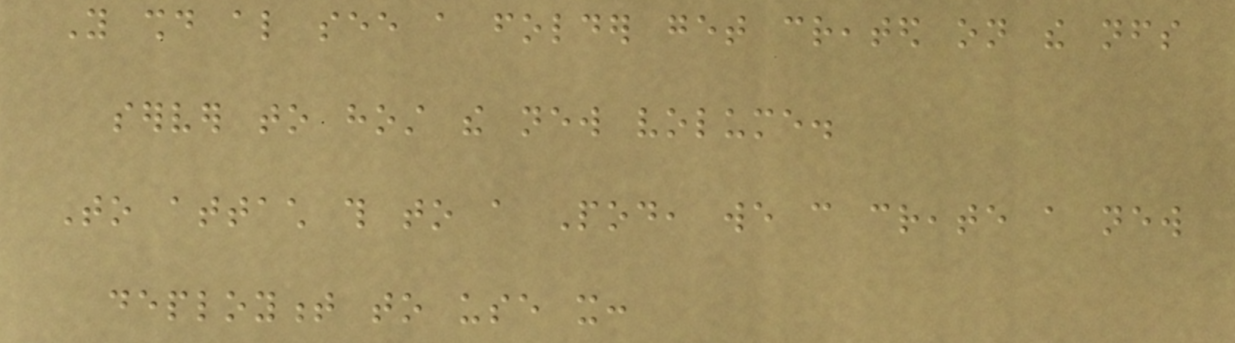You should also see a folder get created on the nfs
server to host the new volume.
To attach this to a Pod, we can create a new
deployment to use it:
